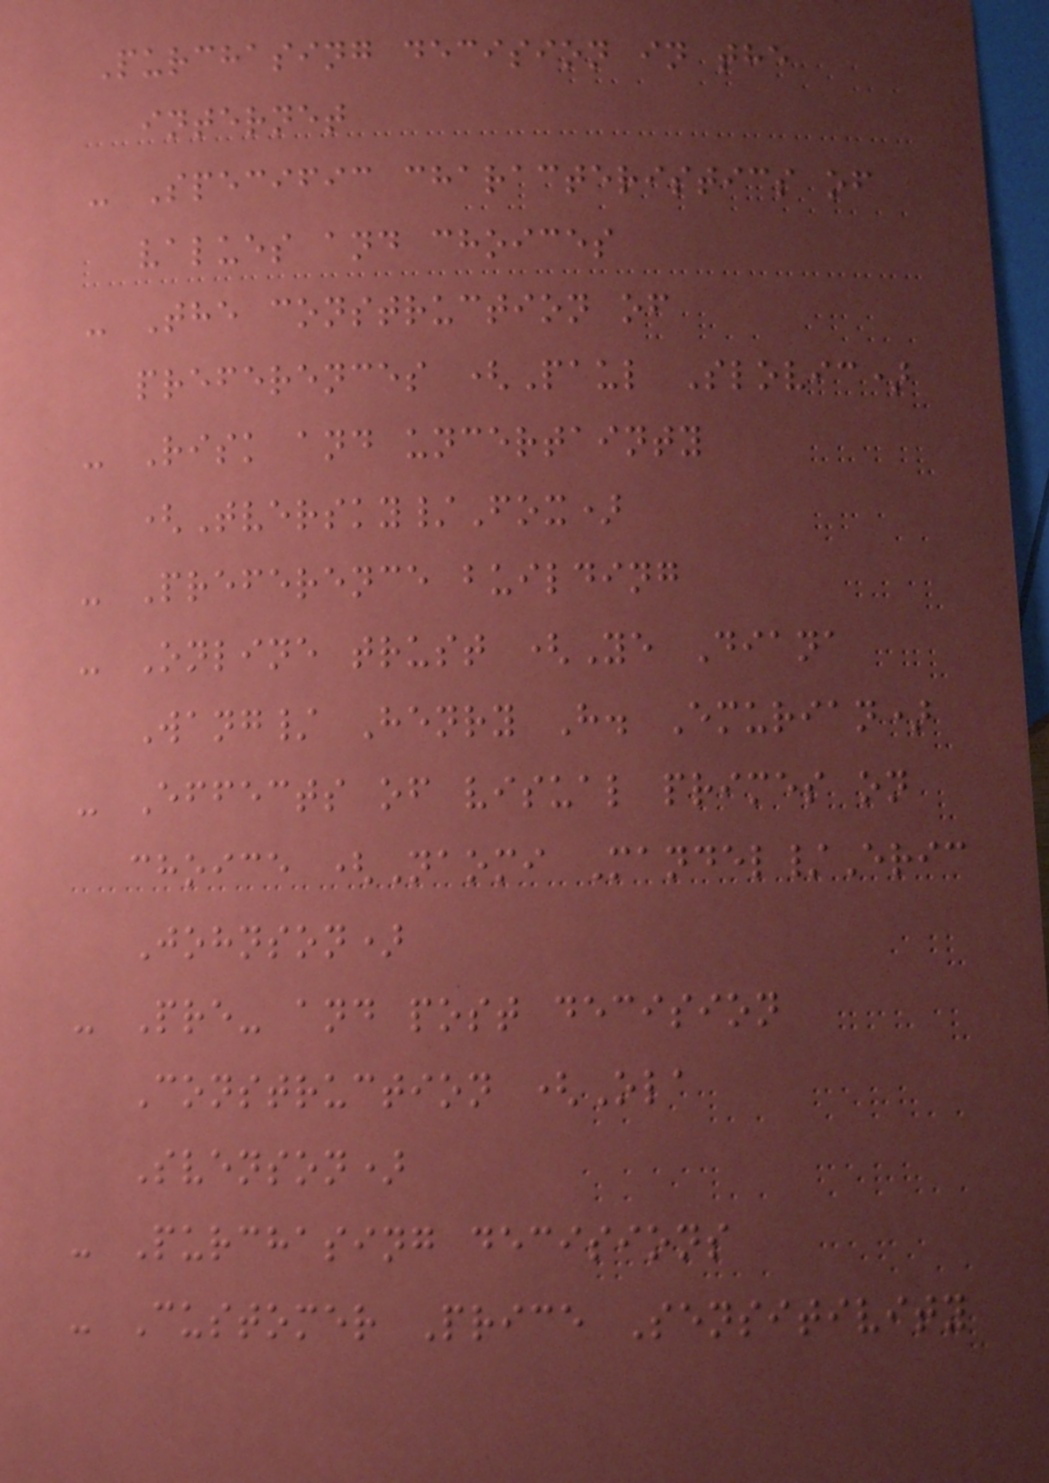Purchasing decision in the
internet
- Specific characteristics of
values and choices
- The construction of
preferences (Paul Slovic)
- Risk and uncertainty
(Tversky/Fox)
- Preference building
- Online trust (Ye Diana
Wang/ Henry H. Emurian)
- Effects of visual primes on
choice (Naomi Mandel/Eric
Johnson)
- Pre- and post decision
Construction (Ola
Svenson)
- Purchasing decisions
- Customer Price Sensitivity
